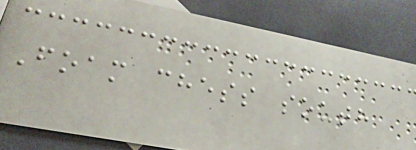Foam chess south
